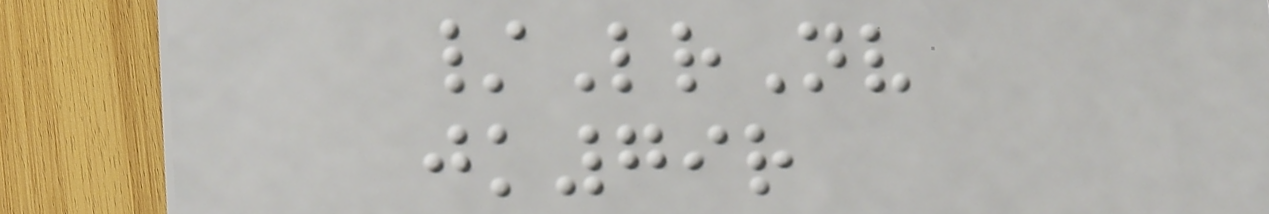/LrNv
jk79r
